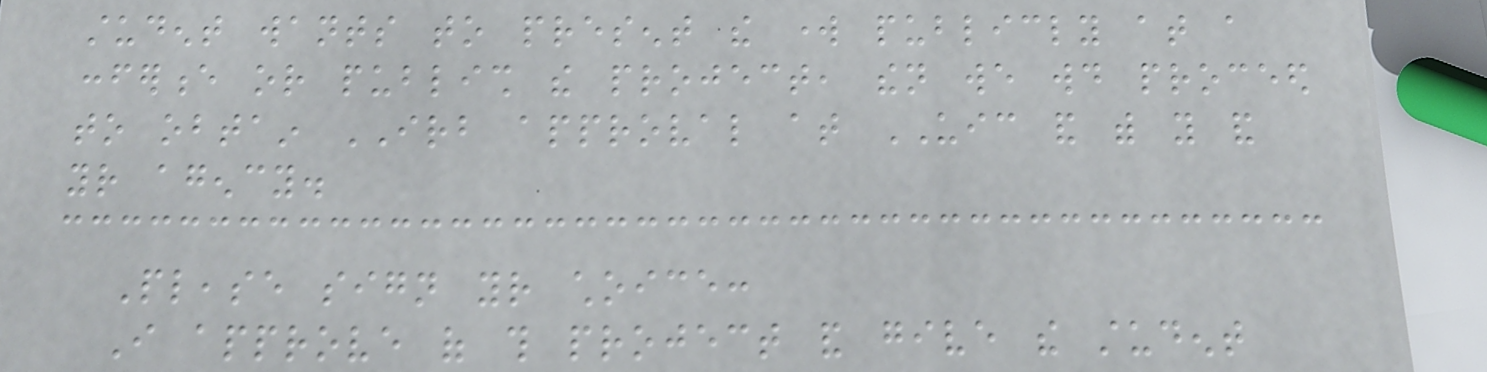student wants to present the work publicly at a
conference or publish the project, then we would proceed
to obtain IRB approval at UIC and with you and
your agency.
Please sign your choice:
I approve of this project and give the student
